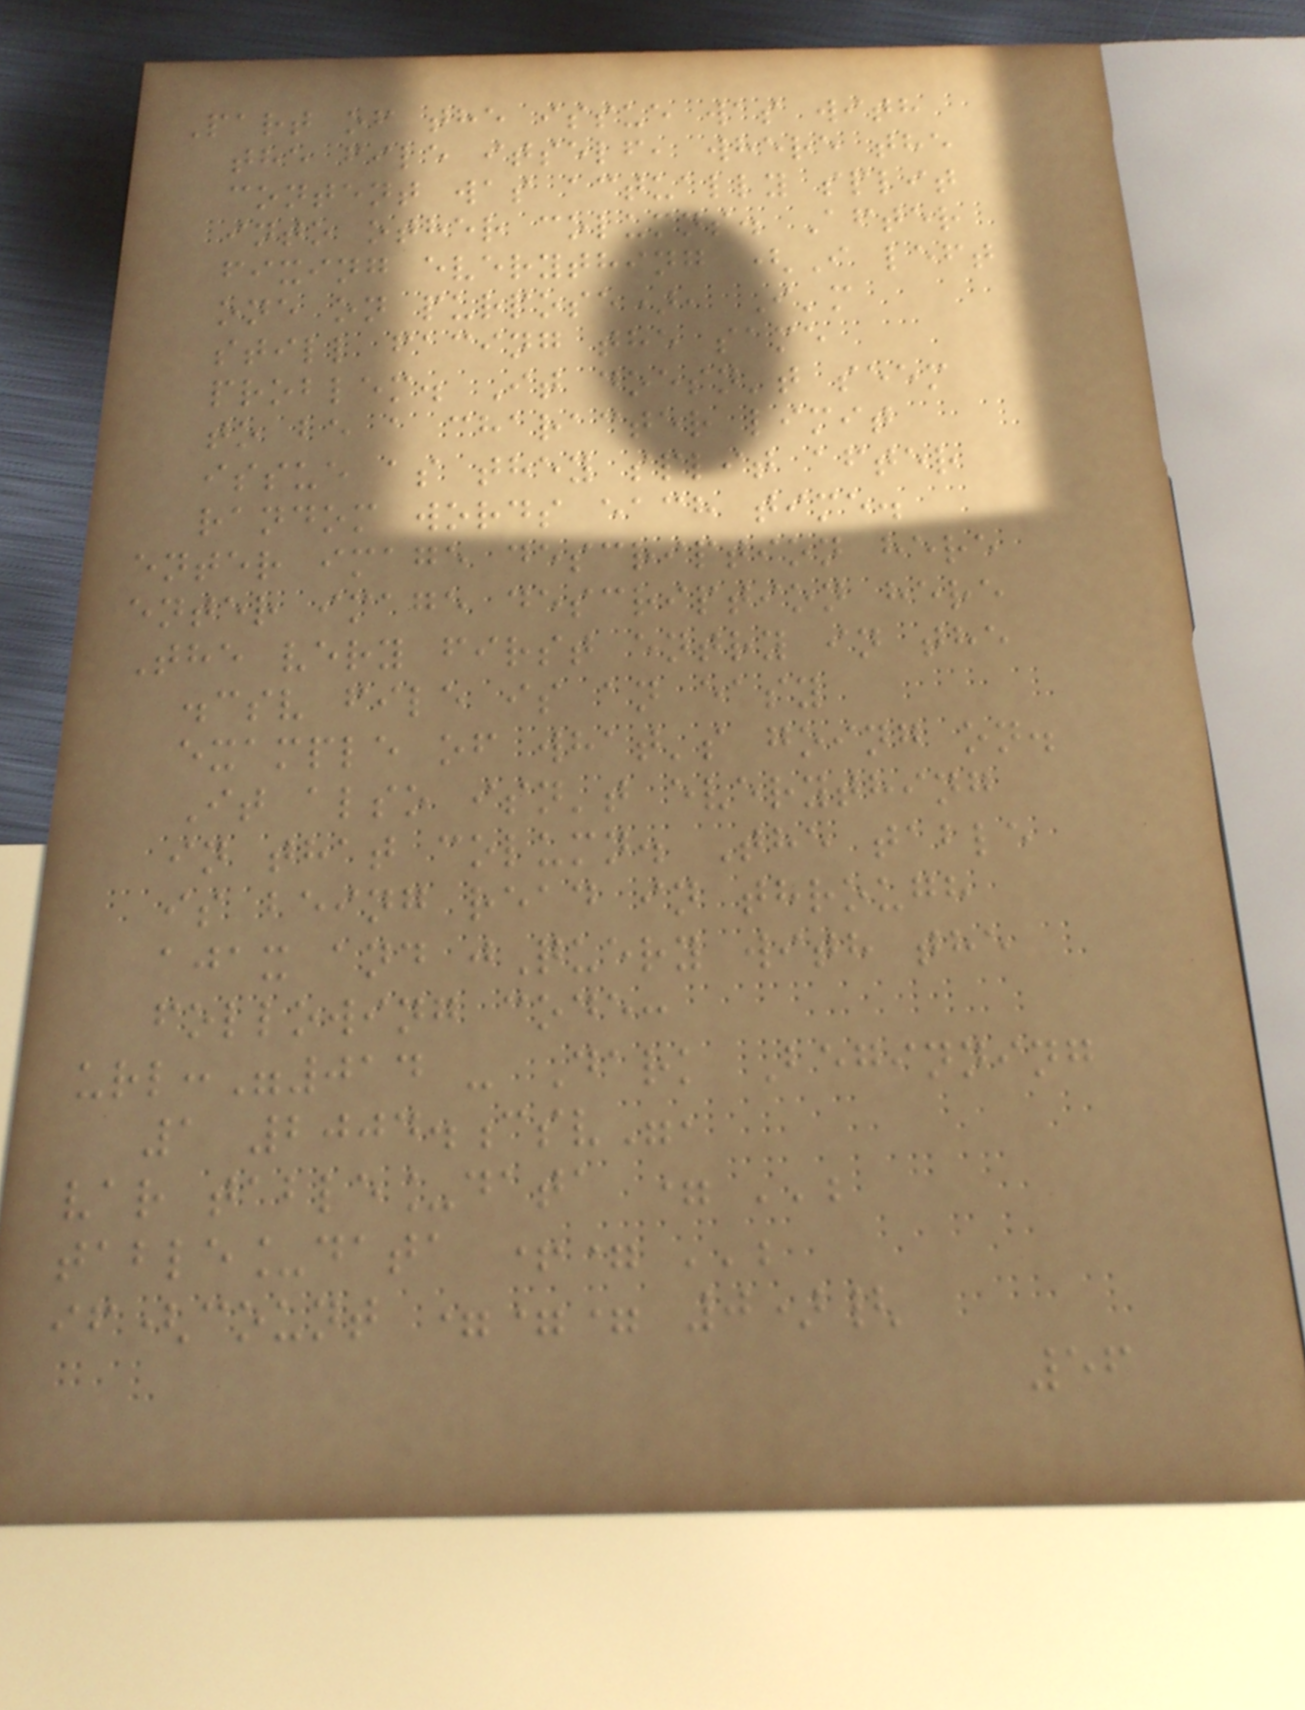Part of the issue was with
the file itself, where the
content was actually split
into other columns. After
fixing everything (I left
one on purpose), I'm
still facing the same
problem. It doesn't seem
to be a character limit
issue as they split after
random words each time.
enter image description here
enter image description here
The very first entry in the
.csv file is an easy
example of what's going on.
It also isn't everything
in that column. The table
is being read in through
ajax and jQuery with the
following code:
url:"014 - Dark Beginning
1 2004.csv",
var table_data = '';
table_data += '';
if(count === 0){
56
